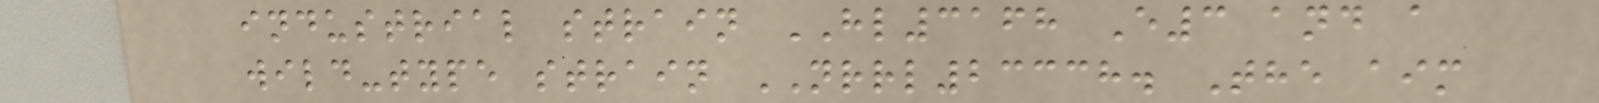industrial strain HL3168 E3 and a
wild-type strain NRRL23338. The aim
